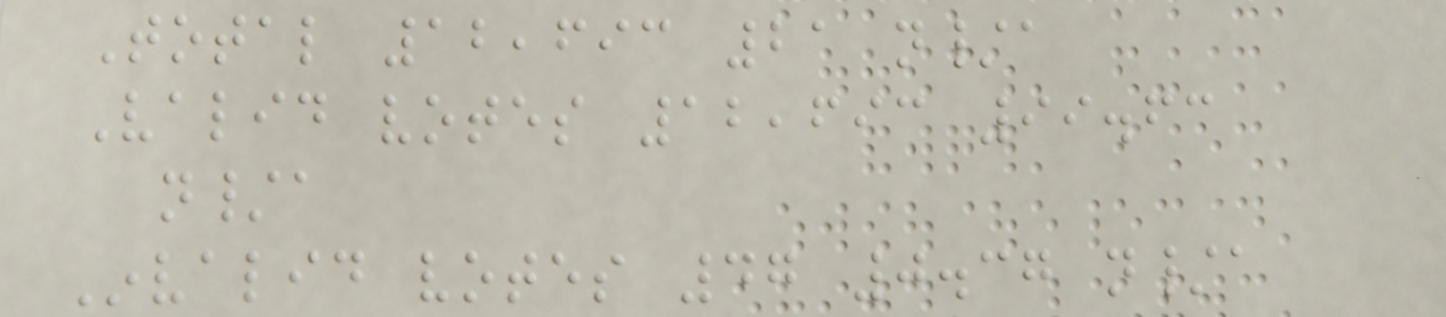Total 12,693 21 n/a
Valid votes 12,693 99.63
n/a
Invalid votes 47 0.37 n/a
